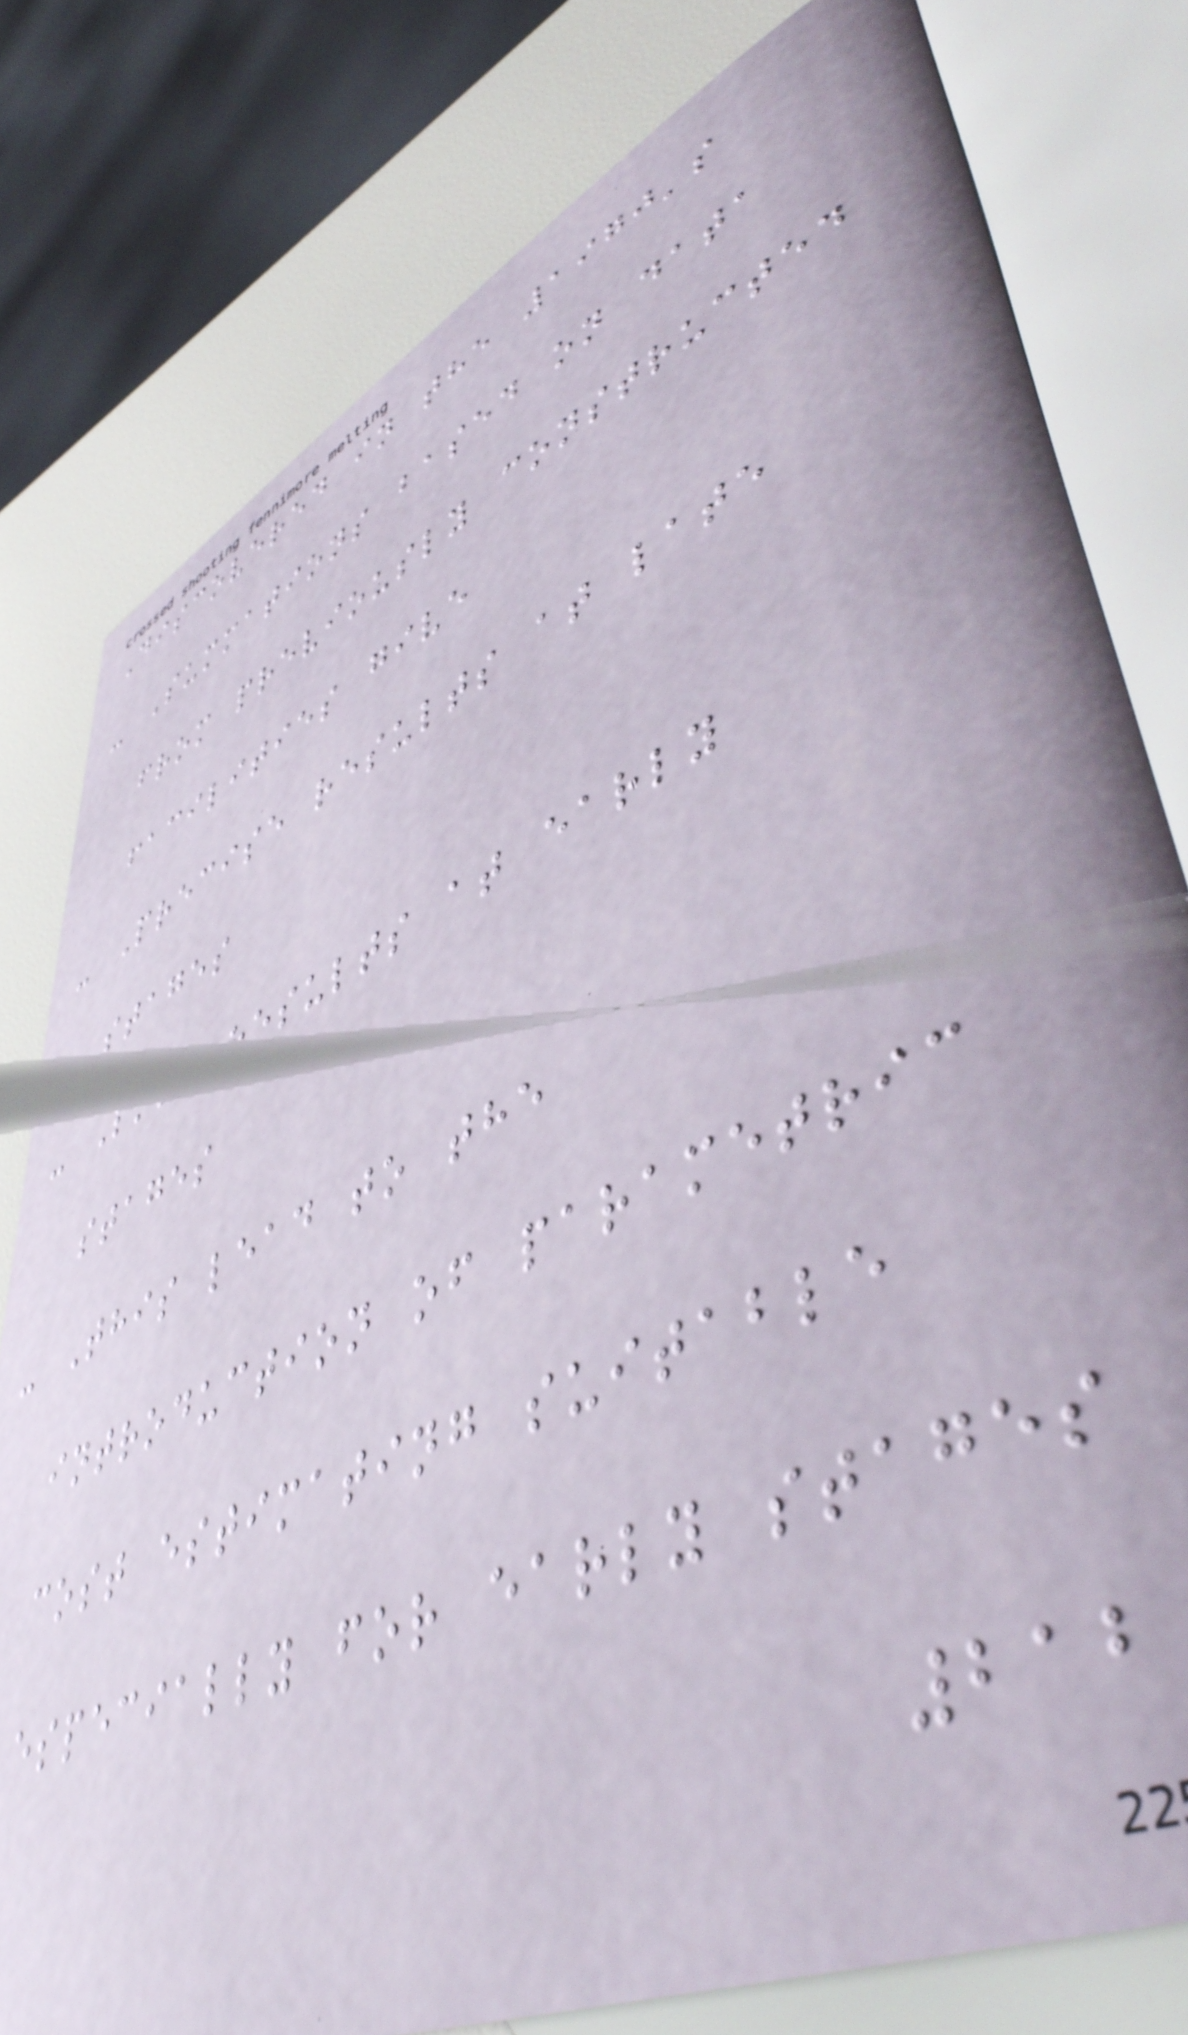Discovered in the 1970's
- Summations based on data
from previously constructed
facilities give
- Precise results at late
stages
- Poor results at early
stages
- This lead to the
introduction of parametric
cost estimating suitable
especially for early stages
212
